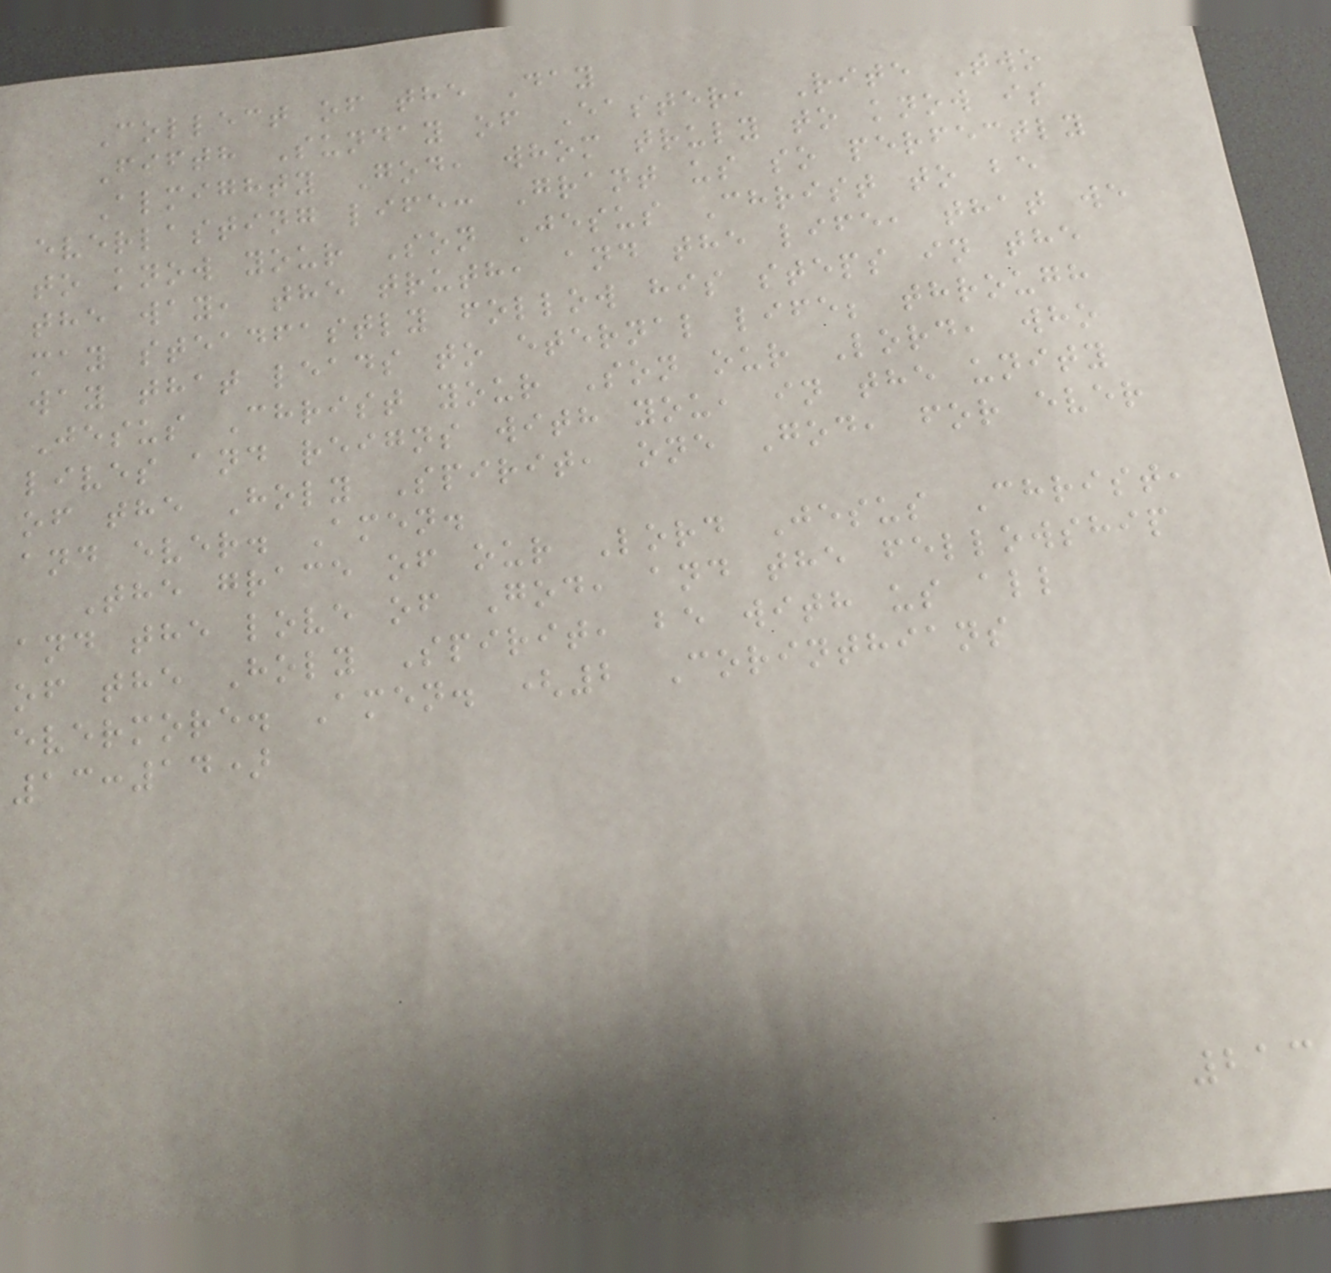Collect of the Day
Fifth Sunday of Easter, Rite Two
Almighty God, whom truly to know is
everlasting life: Grant us so perfectly
to know your Son Jesus Christ to be
the way, the truth, and the life, that we
may steadfastly follow his steps in the
way that leads to eternal life; through
Jesus Christ your Son our Lord, who
lives and reigns with you, in the unity
of the Holy Spirit, one God, for ever
and ever. Amen.
The grace of our Lord Jesus Christ,
and the love of God, and the fellowship
of the Holy Spirit, be with us all
evermore. Amen. (2 Corinthians
13:14)
213
